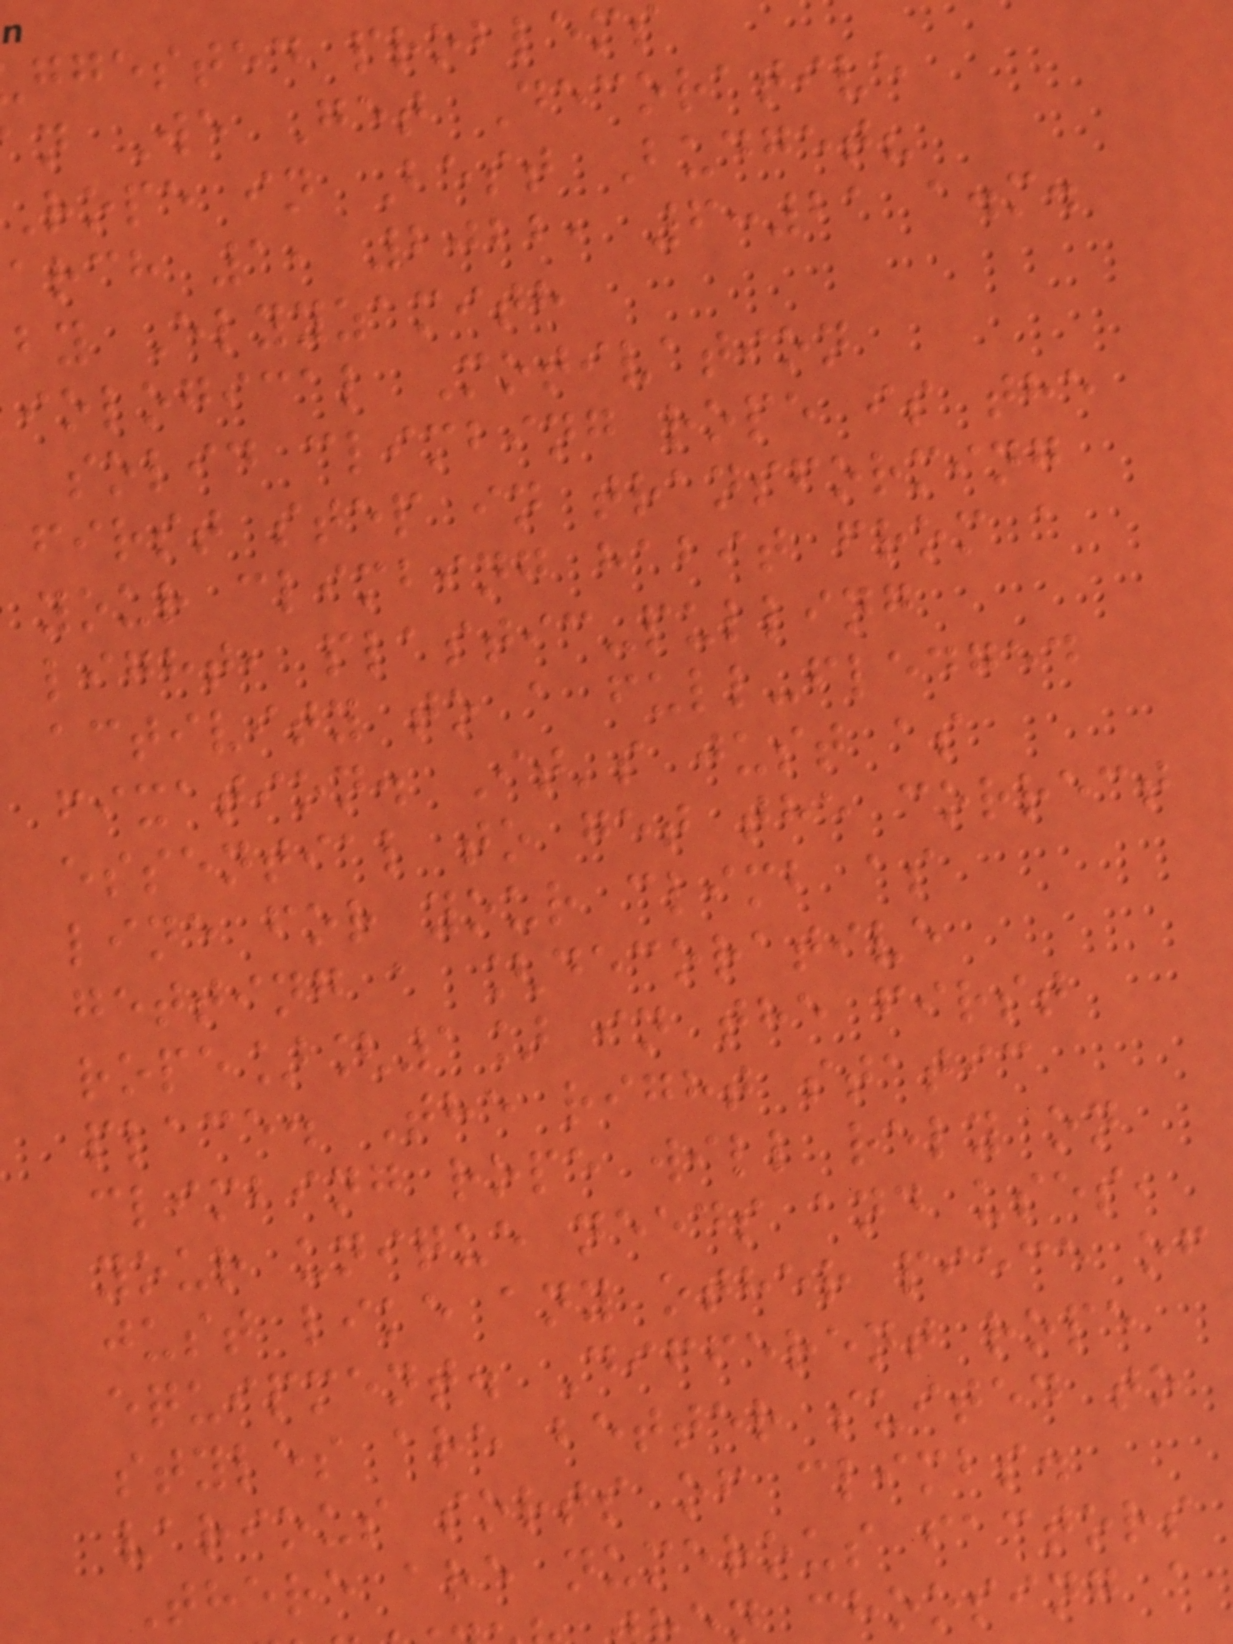ggested problems
n We Get Decorative
Rope in Best Budget?
arch 1, 2022, 6:21 a.m.
by Elyyzamith
iological Motivation
solid climbing rope is the
first step in transforming
your climbing habit from a
light, plastic-pulling
activity to a full-fledged
fixation. It's just as
essential to get the correct
line for your climb as
getting a [decorative
rope][1] in the first
place. The right static
climbing rope will rely on
your unique needs and uses,
just like any other piece of
equipment. Different rope
styles are better suited to
various sorts of climbs.
There are numerous factors
choosing a
